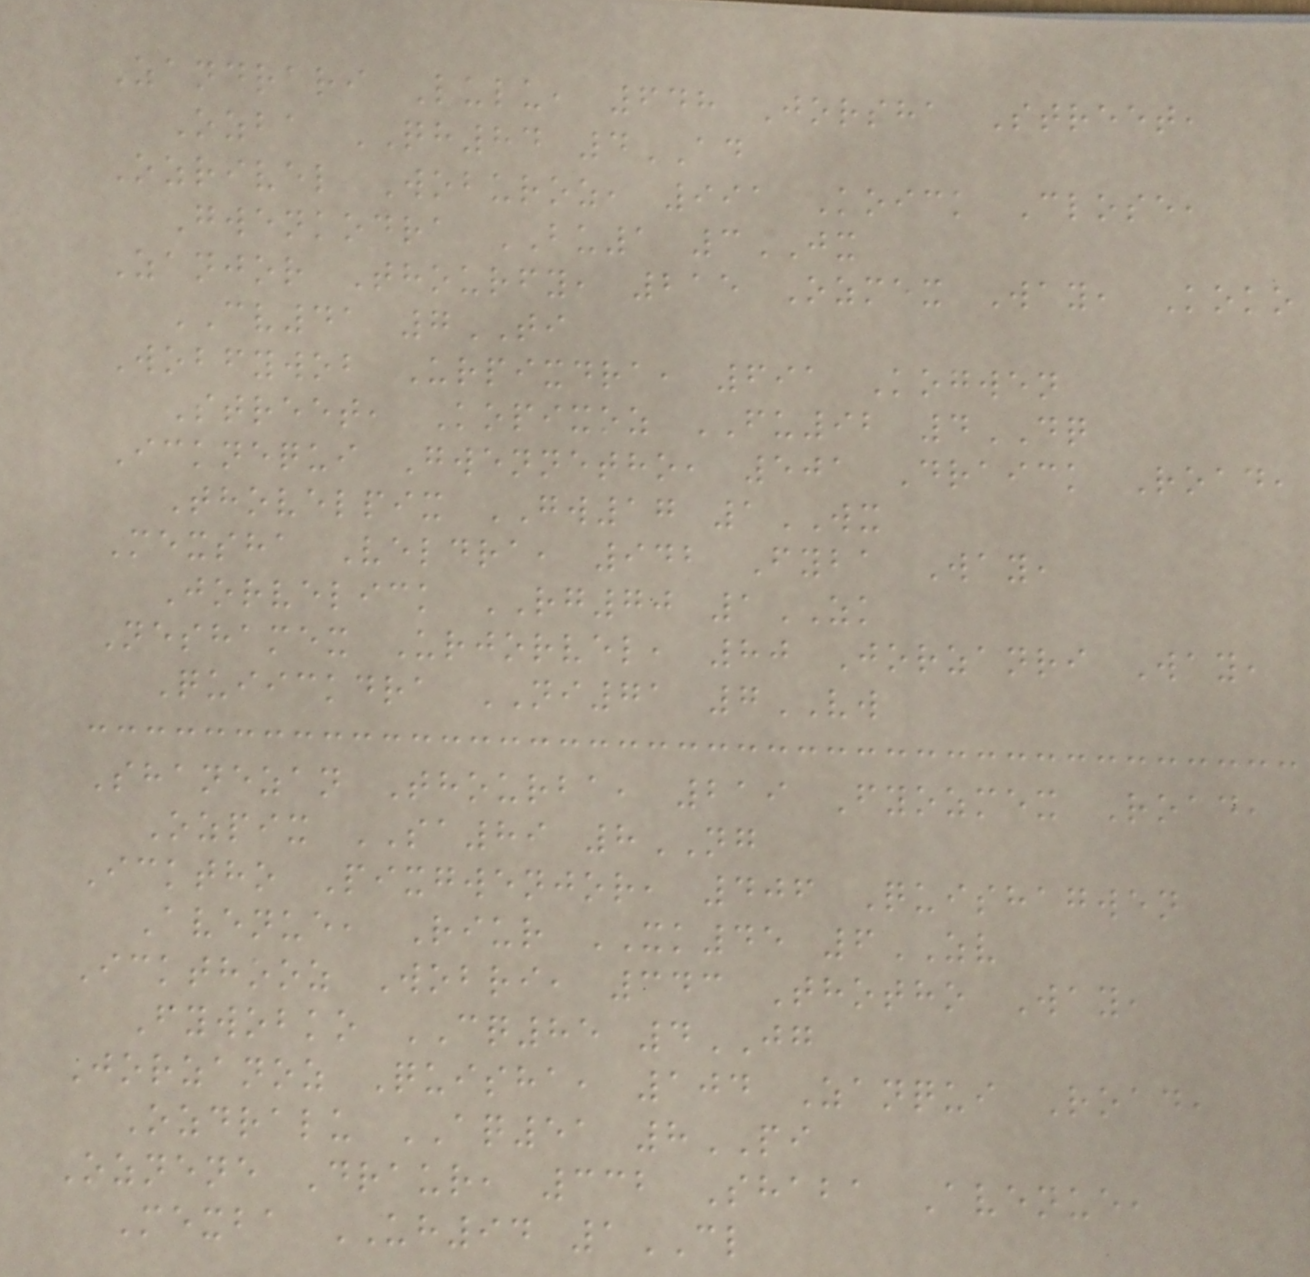Zandrari Lulu, 648 Jorsha Street,
Ozba QH84 4AD
Ozrivel Woburoz, 991 Koick Close,
Gwenkodra BU1 3JX
Zanjor Thourfy, 215 Ozmex Way, Koko
CV41 7TI
Wobfywob Urpixdra, 691 Kogwen
Street, Kopixoz FU92 4DQ
Icknequi Gwennetho, 501 Draick Road,
Thovelpix GW17 1WX
Mexsha Veldra, 942 Fyba Way,
Jorvelick RG70 1ZK
Neshamex Urjorvel, 80 Jorzanri Way,
Quiickdra NI71 7VW
Shanezan Thourba, 219 Fyozmex Road,
Ozpix SA89 8NG
Icktho Pixgwenjor, 406 Quishagwen
Avenue, Riur XK45 6ZV
Ickthooz Wobri, 343 Thotho Way,
Fywobko CQ85 4JG
Jorzanoz Quisha, 104 Zanqui Road,
Ozdralu AQ51 8PI
Oznene Draur, 332 Shaba Avenue,
Mexba UH94 1CL
